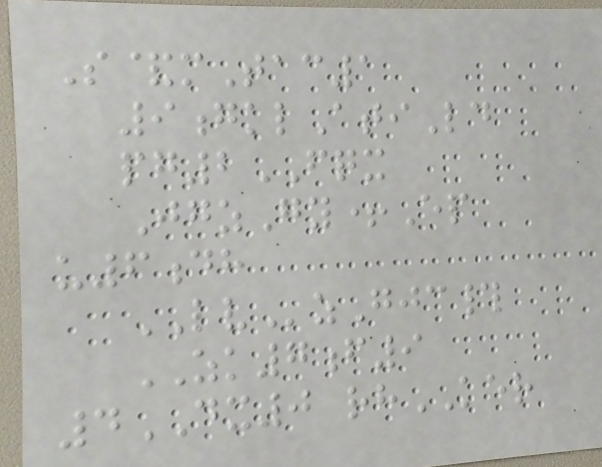S&mTac1
9gklAtiLd
pg2FQX
JgzGy+Ep
u6dh
LVzGjc#
ZK7f9
4DX0 rhKER
